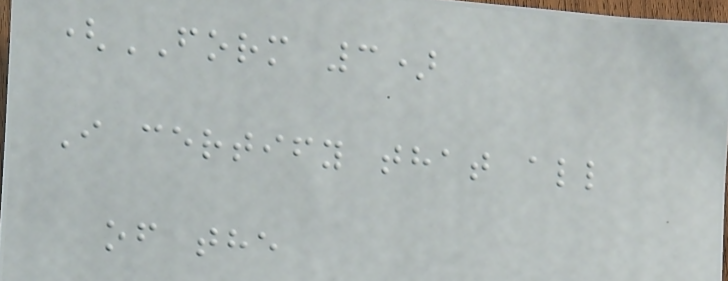(FORM 3)
I certify that all
of the
